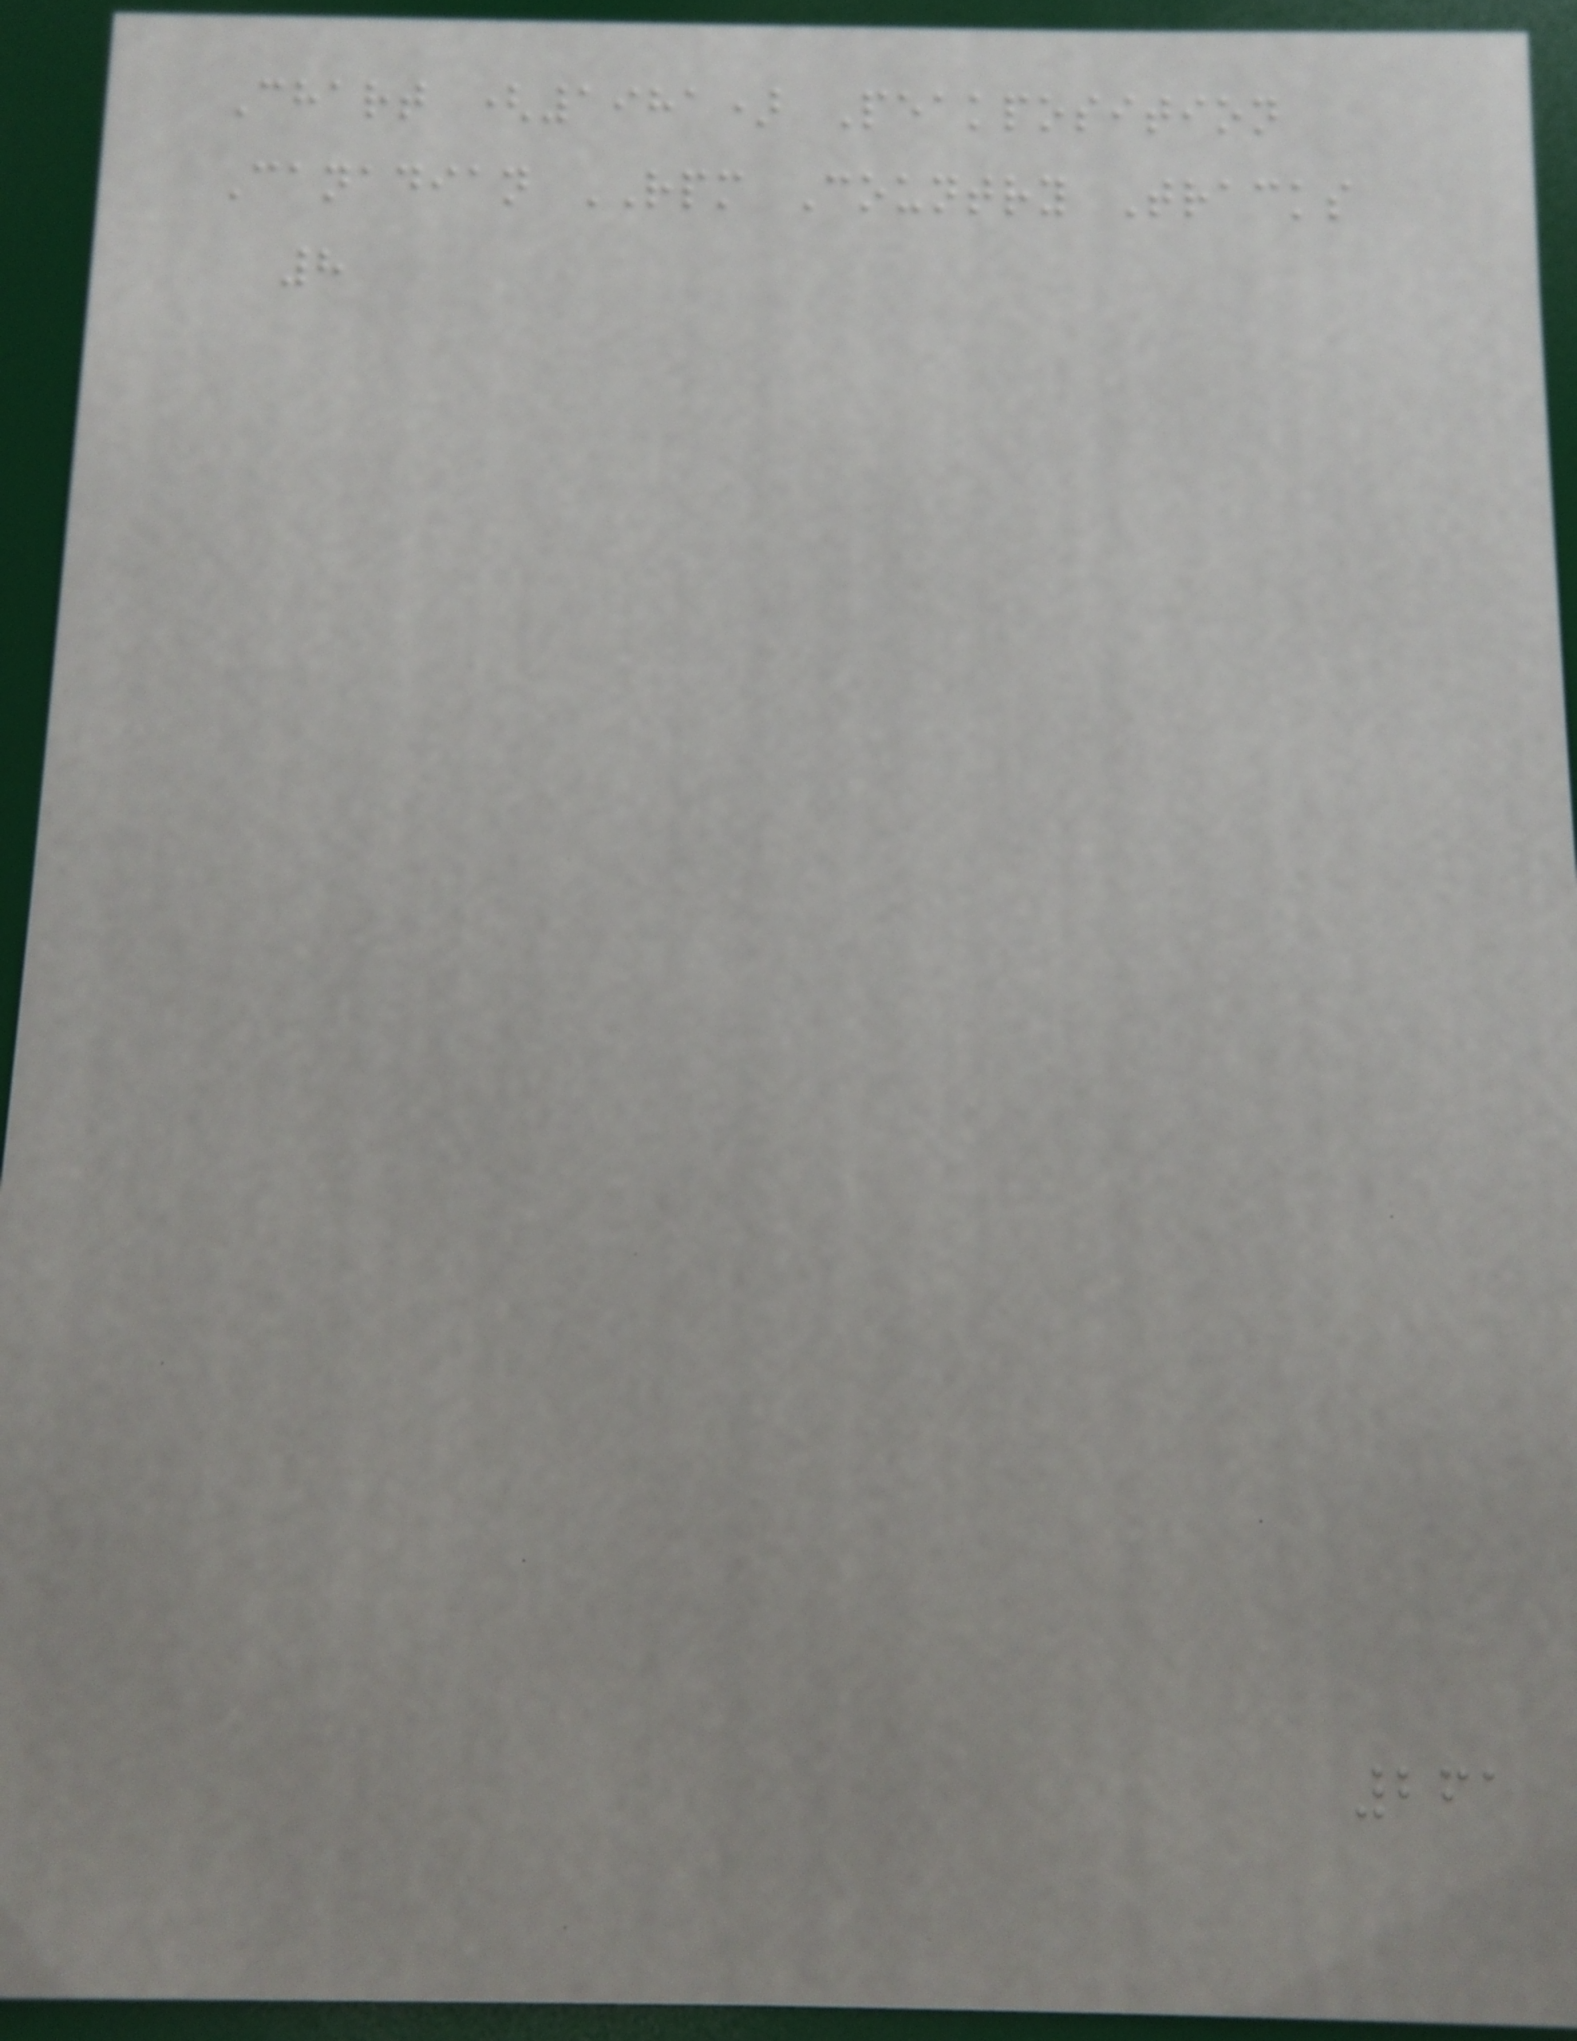Chart (1981) Peakposition
Canadian RPM Country Tracks
8
261
